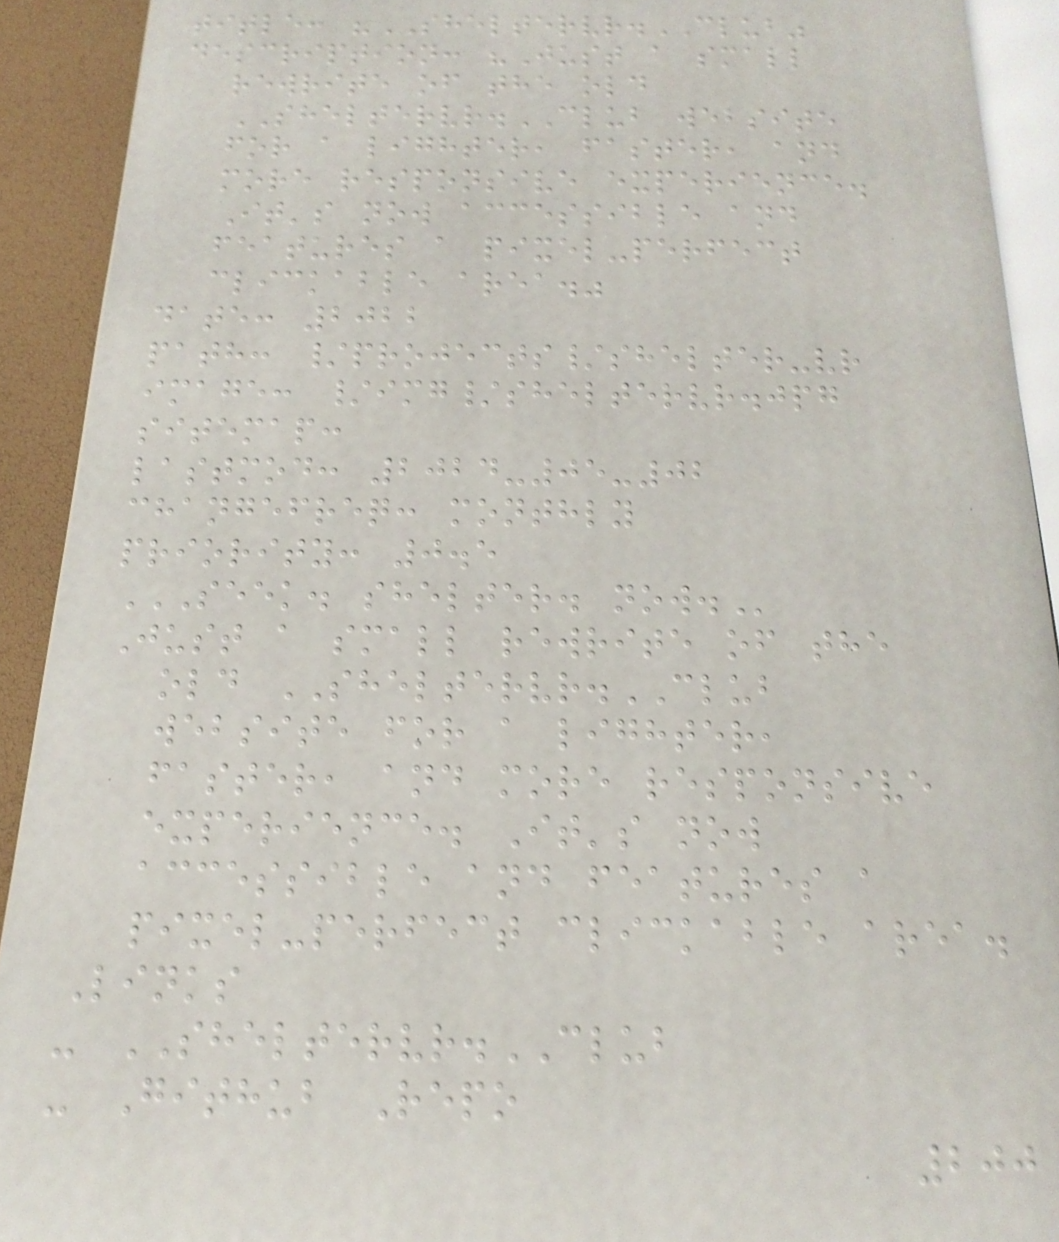title: "SHELTERVR.CLUB"
description: "Just a small
rewrite of the old
SHELTERVR.CLUB website
for a lighter, faster, and
more responsive experience.
It's now accessible and
features a pixel-perfect
clickable area."
date: 2022
path: /projects/shelter-vr
image: /img/sheltervr.jpg
sitemap:
lastmod: 2024-05-02
changefreq: monthly
priority: 0.5
SEEK. SHELTER. NOW.
Just a small rewrite of the
old SHELTERVR.CLUB
website for a lighter,
faster, and more responsive
experience. It's now
accessible and features a
pixel-perfect clickable area.
Links
- SHELTERVR.CLUB
- Github Repo
200
